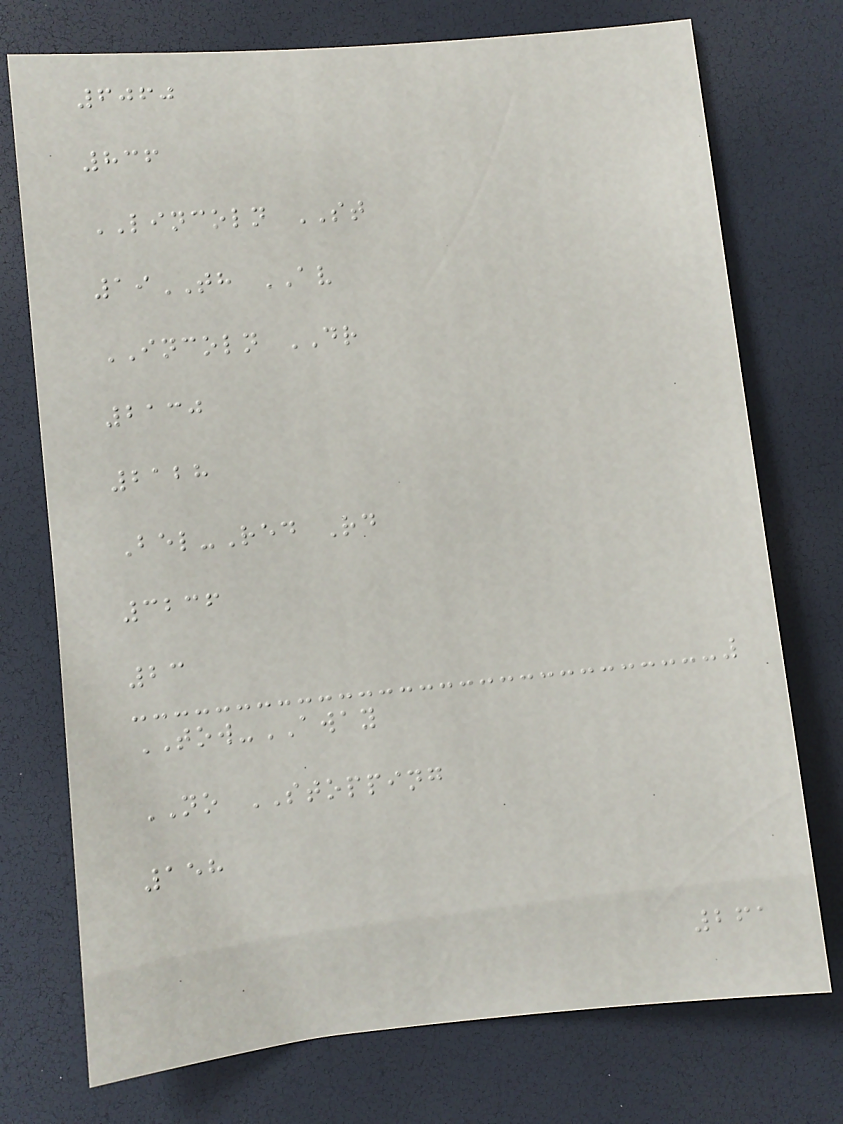6060
836
LINCOLN ST
19TH AV
INCOLN DR
2130
2128
Bel-Red Rd
3236
23
TOW-AWAY
NO STOPPING
158
261
